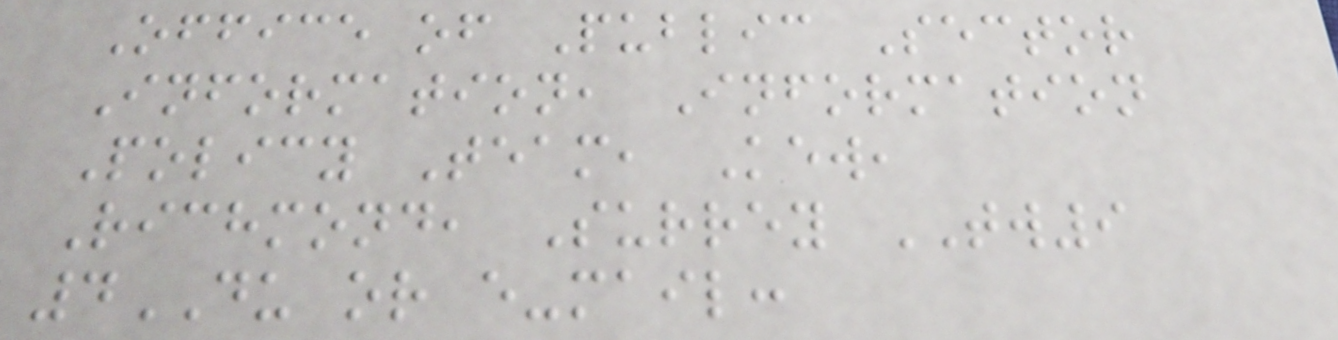Office of Public Sector
Information, Information
Policy Team, Kew,
Richmond, Surrey TW9
4DU or e-mail:
